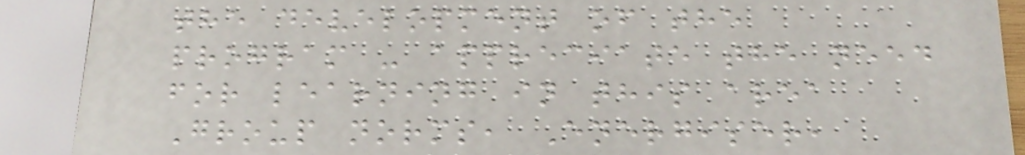the development of the
program - appreciate the need
for learning in this area
Group norms, Energiser,
